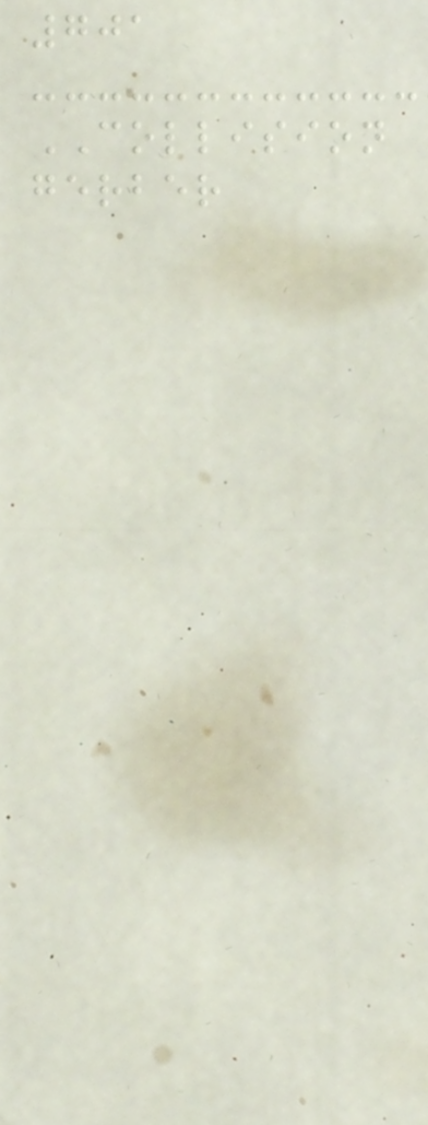701
COLLISION
gerber
